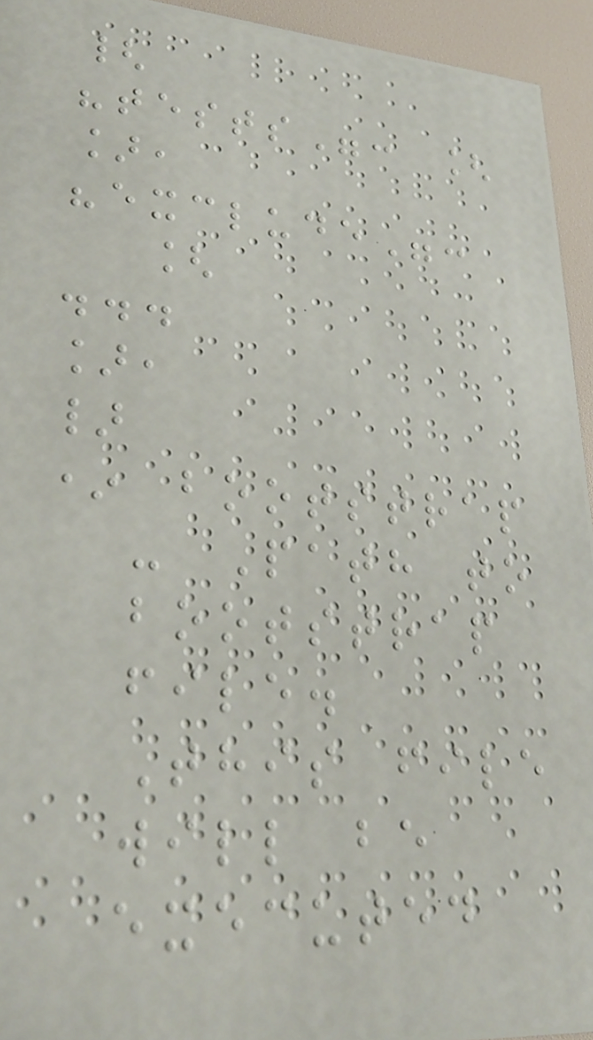{
"tests": [
],
"exclude":
[
...
],
}
* bootstrap
- Path to
bootstrap
file.
This file
will be
executed
